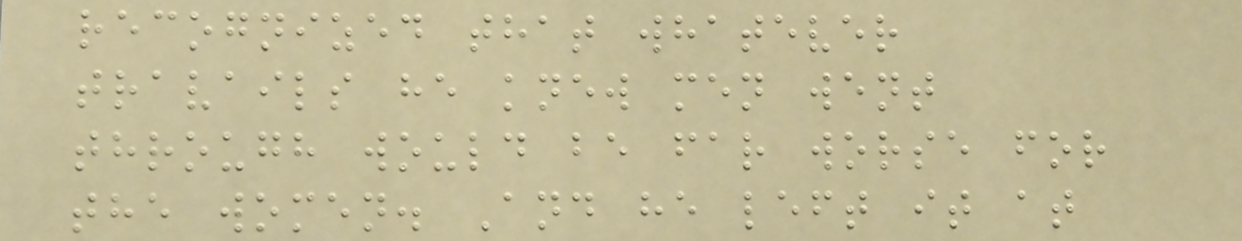recognized that whatever
travails he knew men went
through would be far worse for
the women. And he left it at
